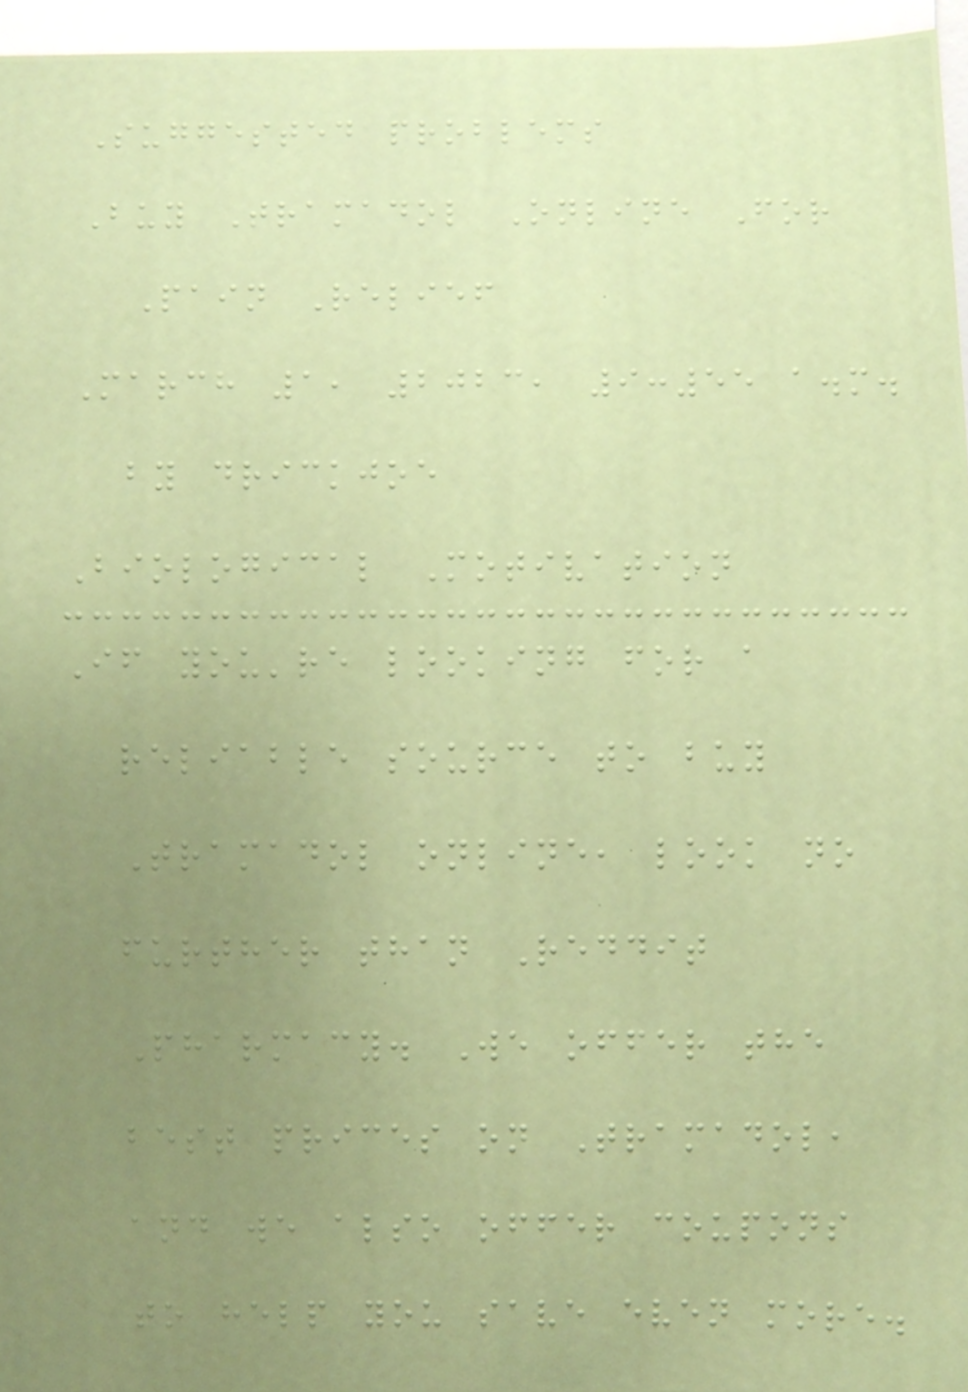Suggested problems
Buy Tramadol Online For
Pain Relief
March 1, 2023, 9:55 a.m.
by drickjoe
Biological Motivation
If you're looking for a
reliable source to buy
Tramadol online, look no
further than Reddit
Pharmacy. We offer the
best prices on Tramadol,
and we also offer coupons
to help you save even more.
